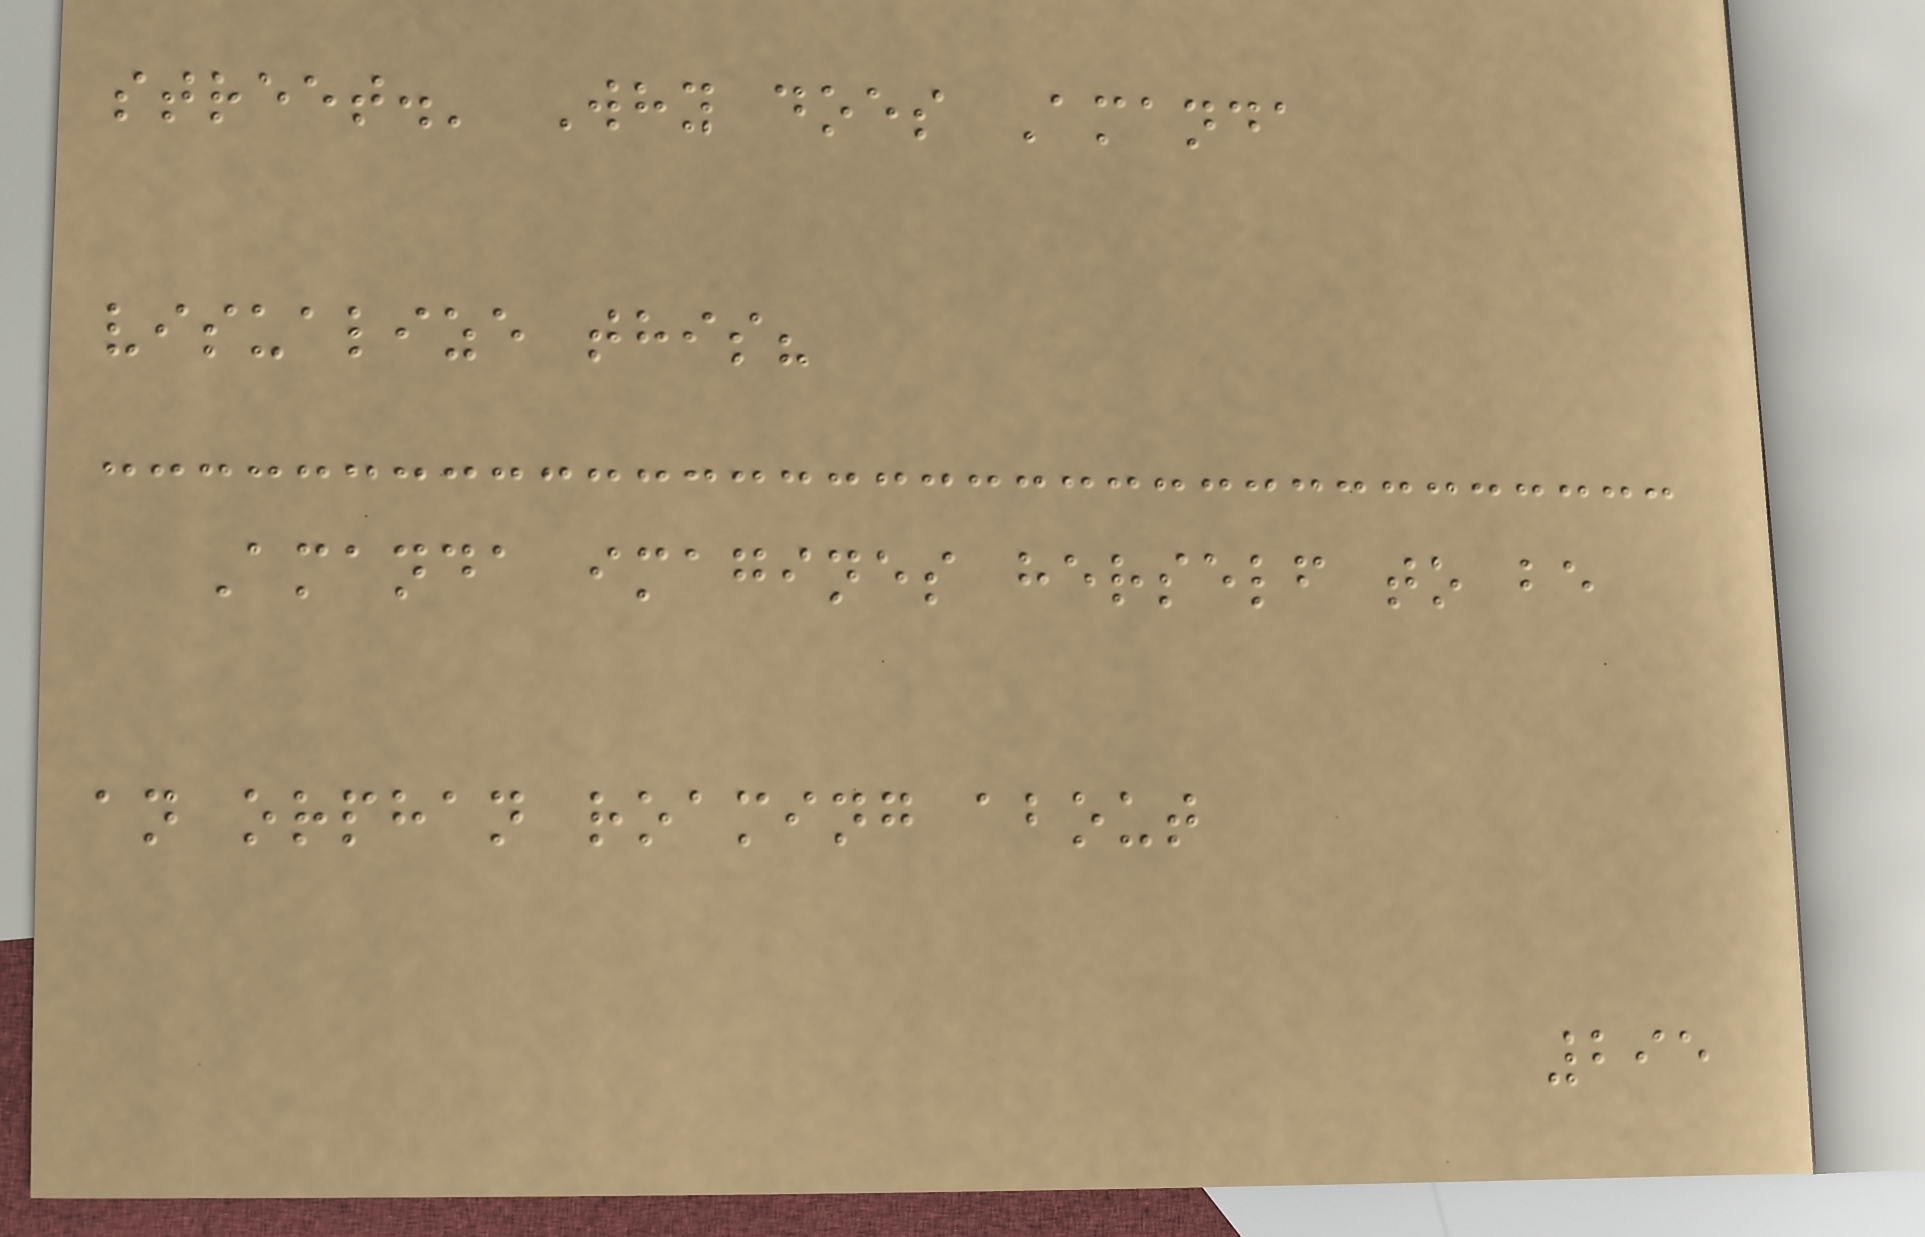street.' Why does Amanda
visualize this?
Amanda imagines herself to be
an orphan roaming about
295
